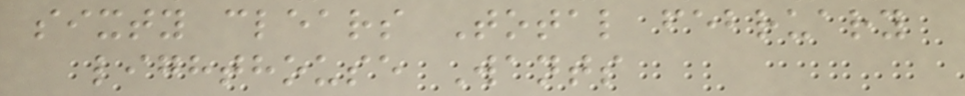sixty clears Total february
lighthouse Wants
